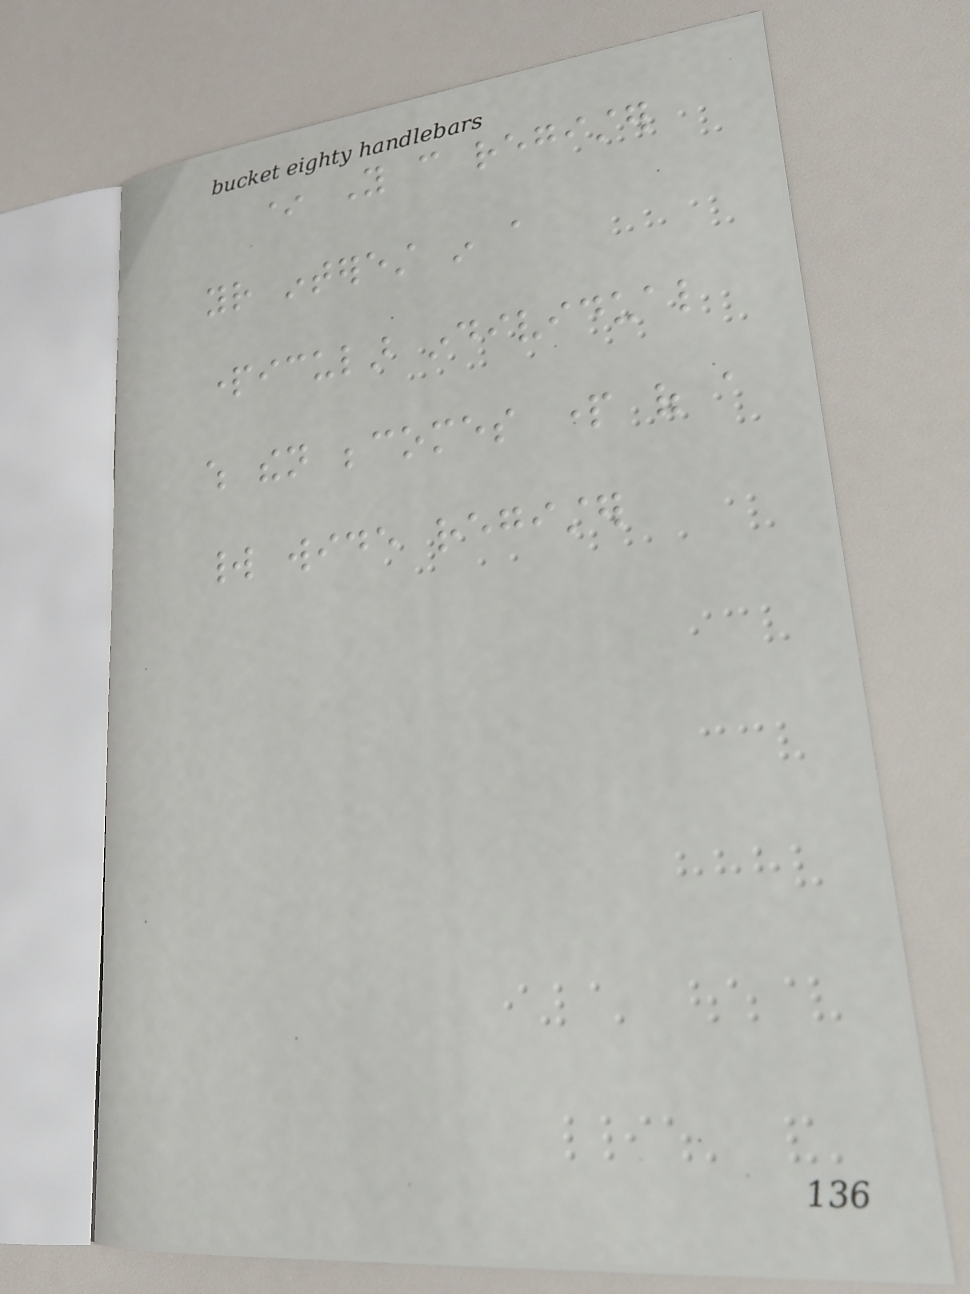* You can register
your interest in a
particular individual
which then becomes part of a
world wide register
